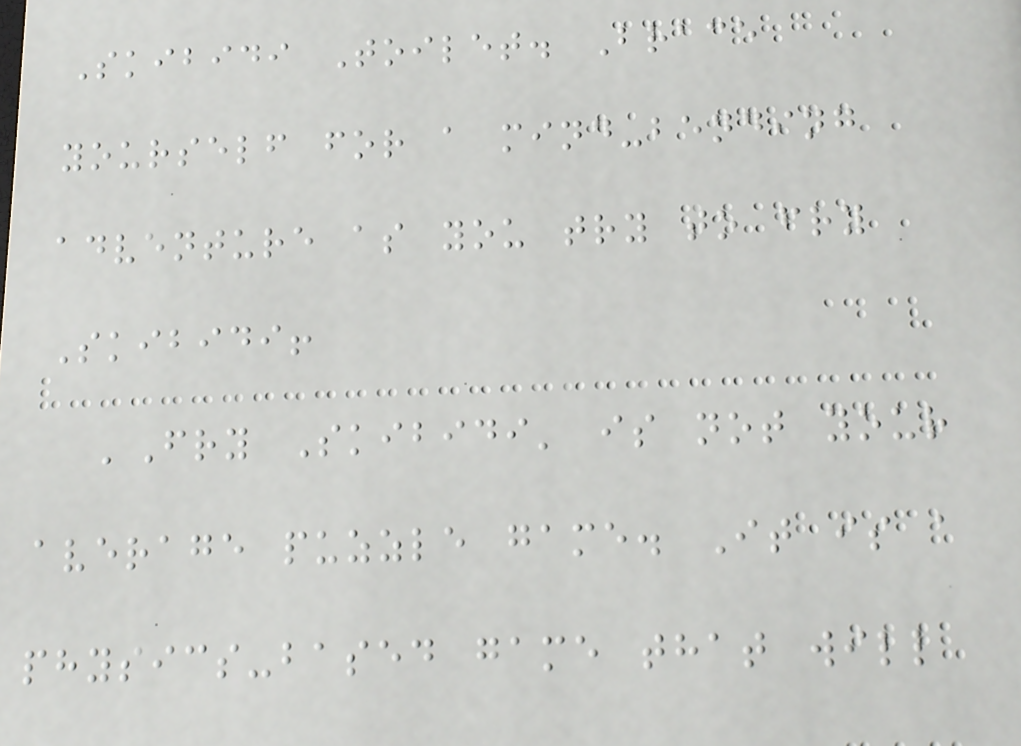Skibidi Toilet. Brace
yourself for a mind-bending
adventure as you try to fry
Skibidi!
'Fry Skibidi' is not your
average puzzle game. It is a
physics-based game that will
